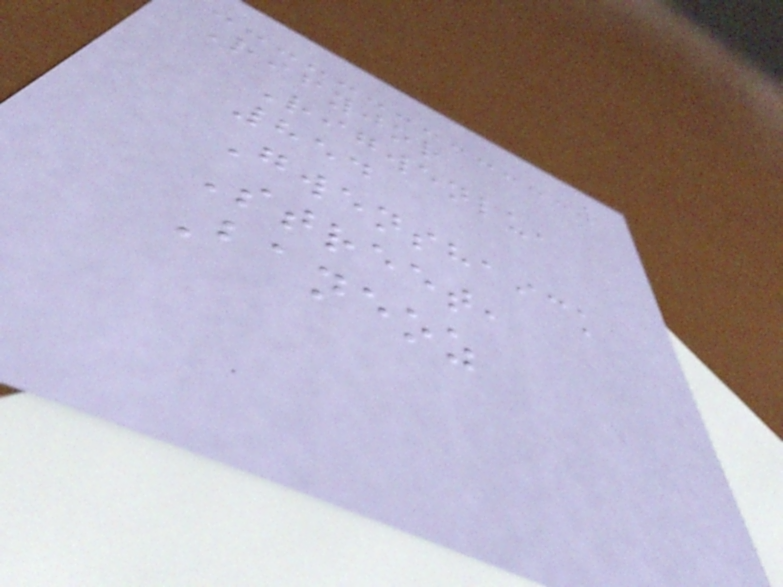Rifyjor
Rigwenlu,
854
Gwenshaick
Street,
Baneoz
